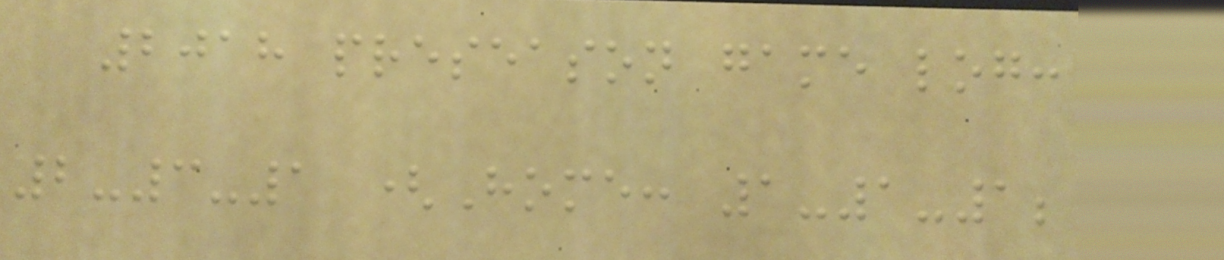2018 preseason game log:
2-3-1 (Home: 1-1-1;
